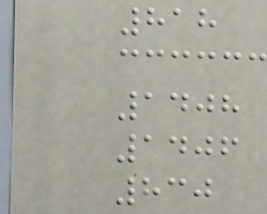818
1408
1406
830
